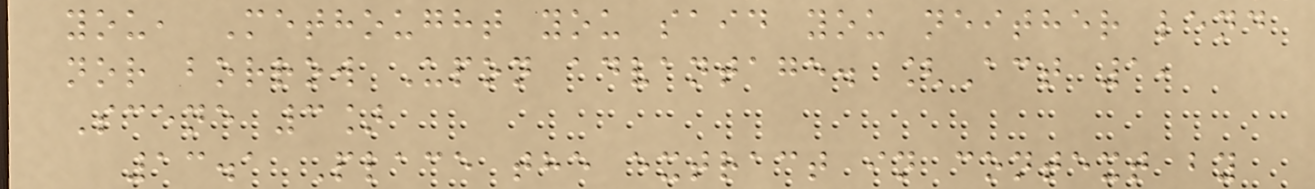you, Methought you said you neither lend
nor borrow Upon advantage. [Act 1,
Scene 3]
13.1 Place the extract in context by
